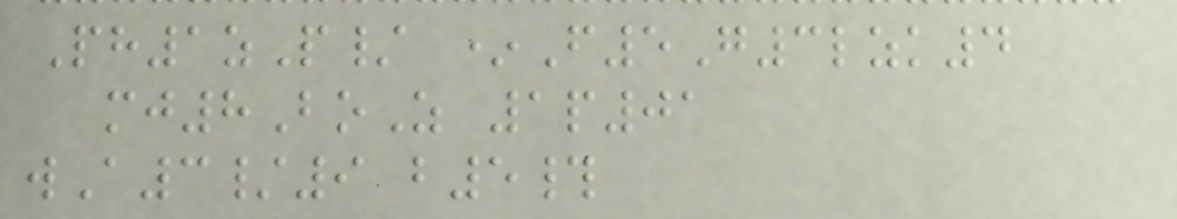Ph1zP/ *F5G3lzk4
mj8BoZ 1p01
wA3/9 b5#
